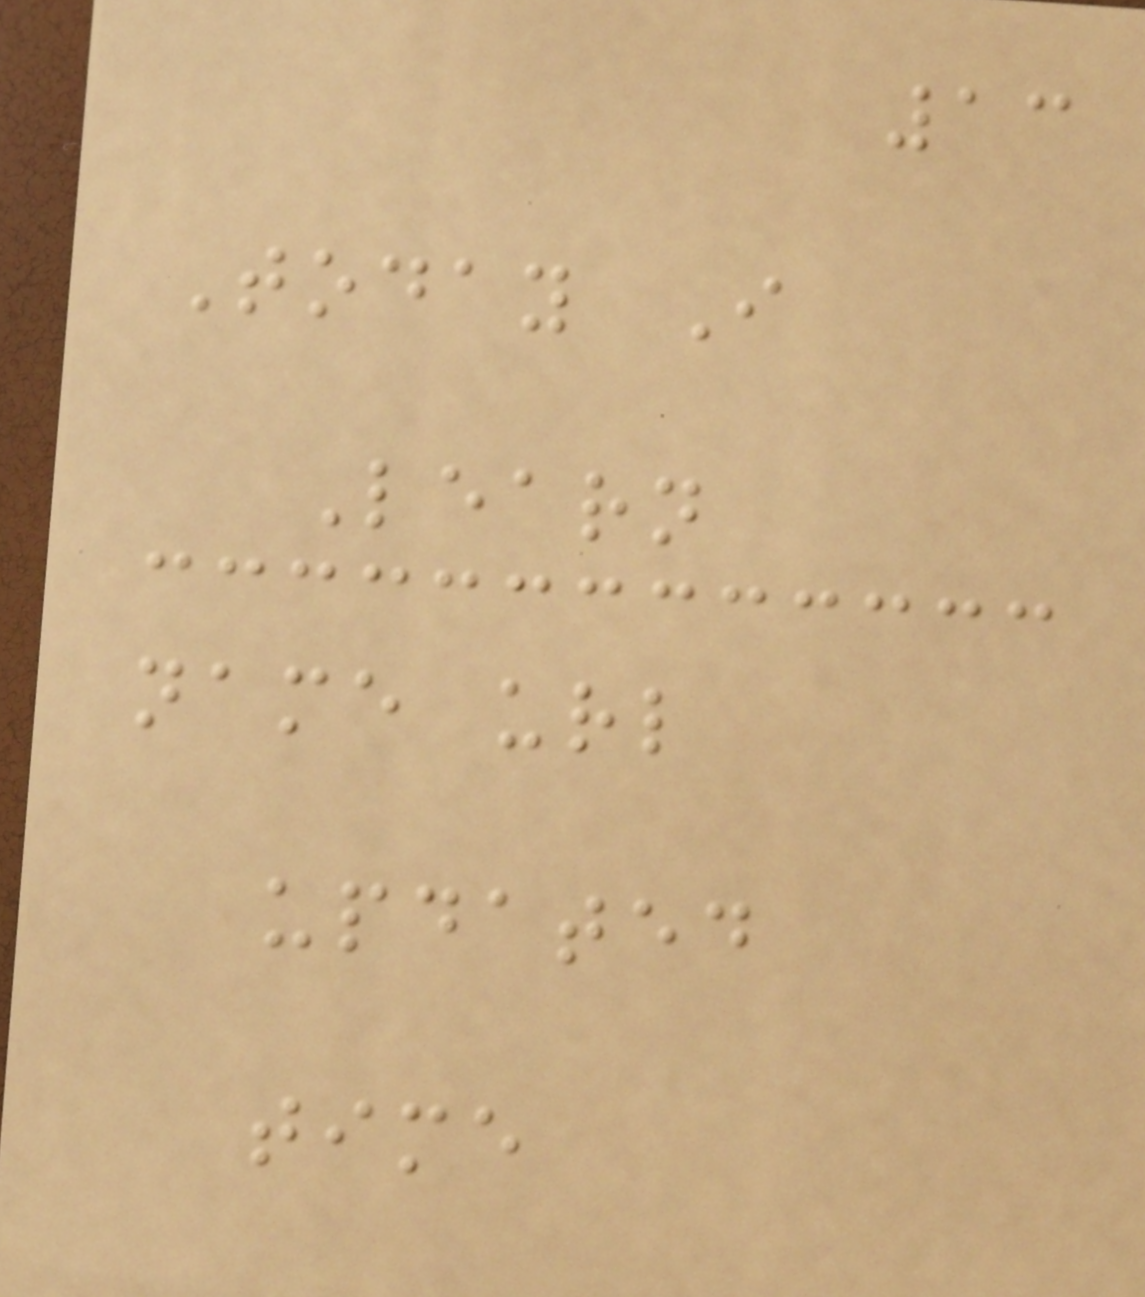13
Today I
Learn
name url
updated
time
